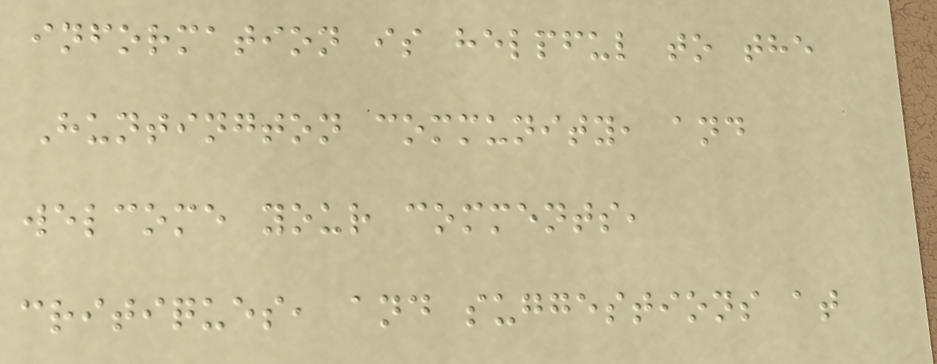information is helpful to the
Huntington community, and
welcome your comments,
critiques, and suggestions at
